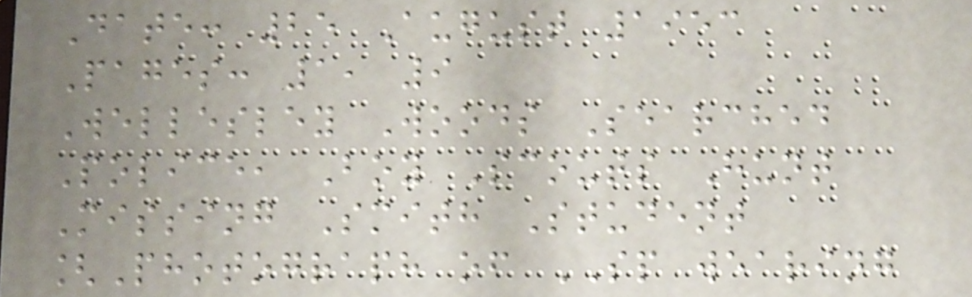Date: 25 August 1953
Pages: 1, 9
Wellesley Woods Searched
Police, Boy Scouts Hunt
Missing Smith Student
[Photograph of SP wearing
